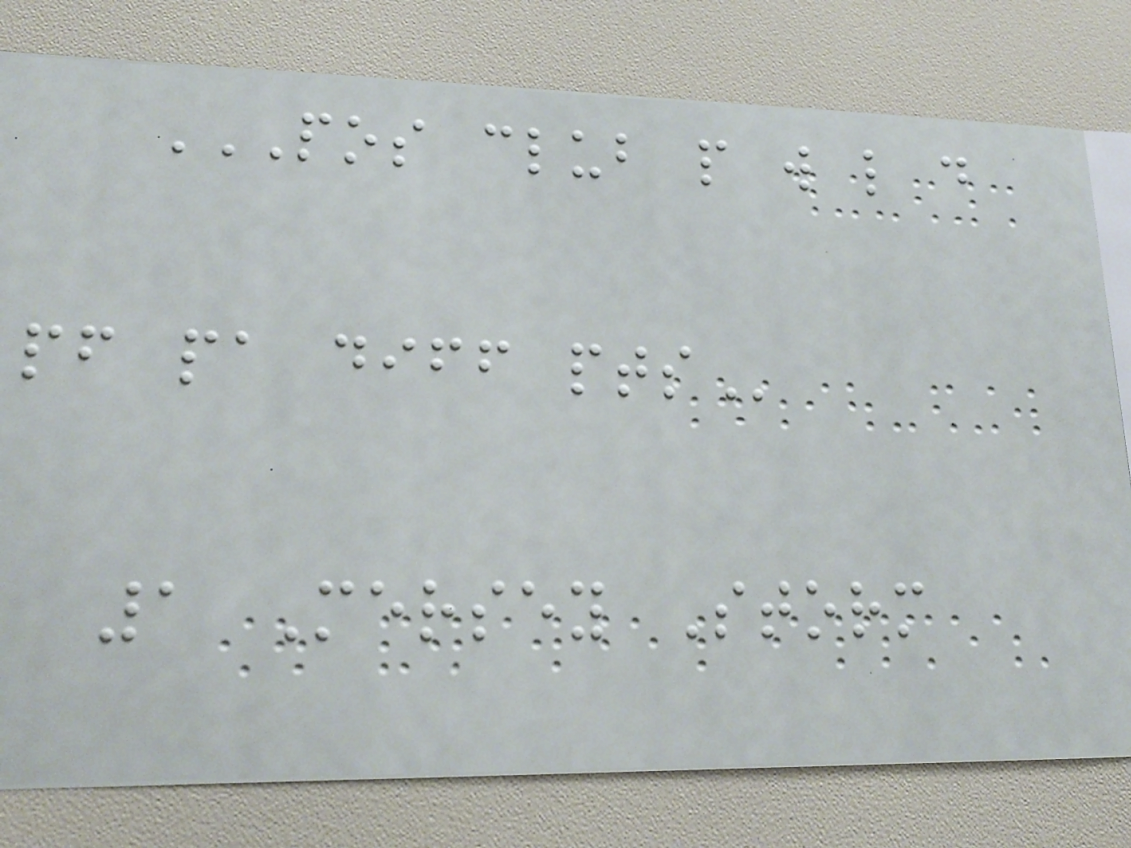POS CLUB P W L D
PF PA DIFF PTS
1 Mersey Storm
